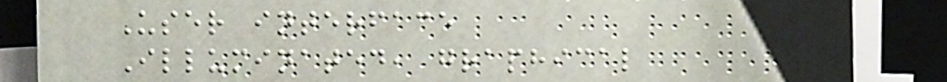User interface
Illuminated, graphical
